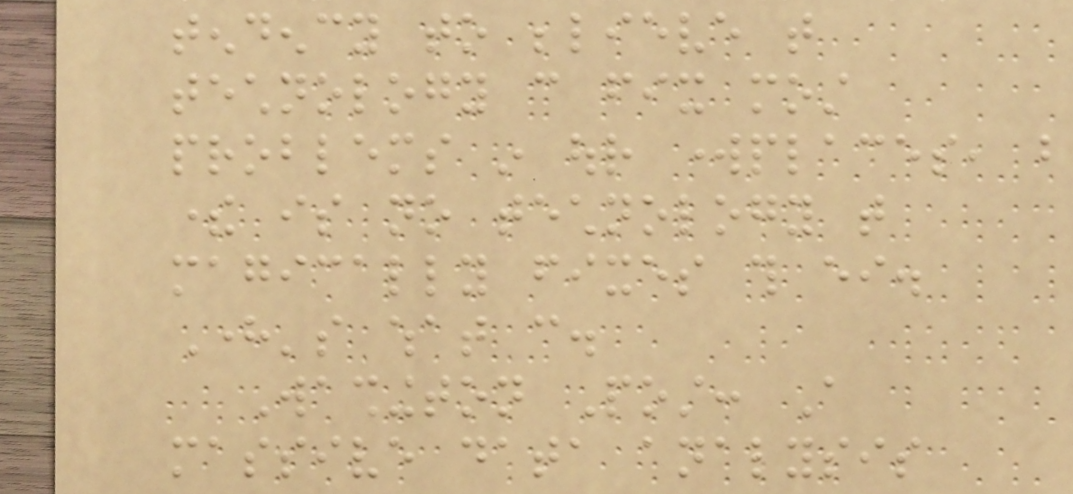tendency to believe that
technology can fix most
problems in our workplaces, but
there is no technology that
magically fixes this either.
Here's what can.
Washington Post: A
massive data analysis
